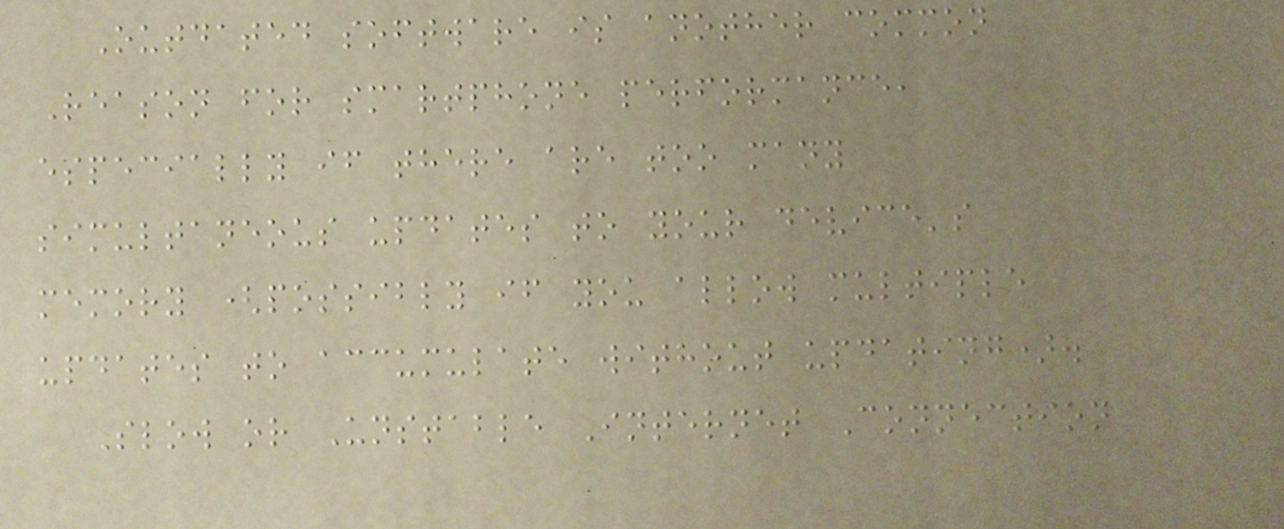Outdated software is another common
Reason for smartphone performance,
especially if there are too many
simultaneous updates to your device's
memory (possibly if you allow multiple
updates to accumulate without updating).
Slow or Unstable Internet Connection
